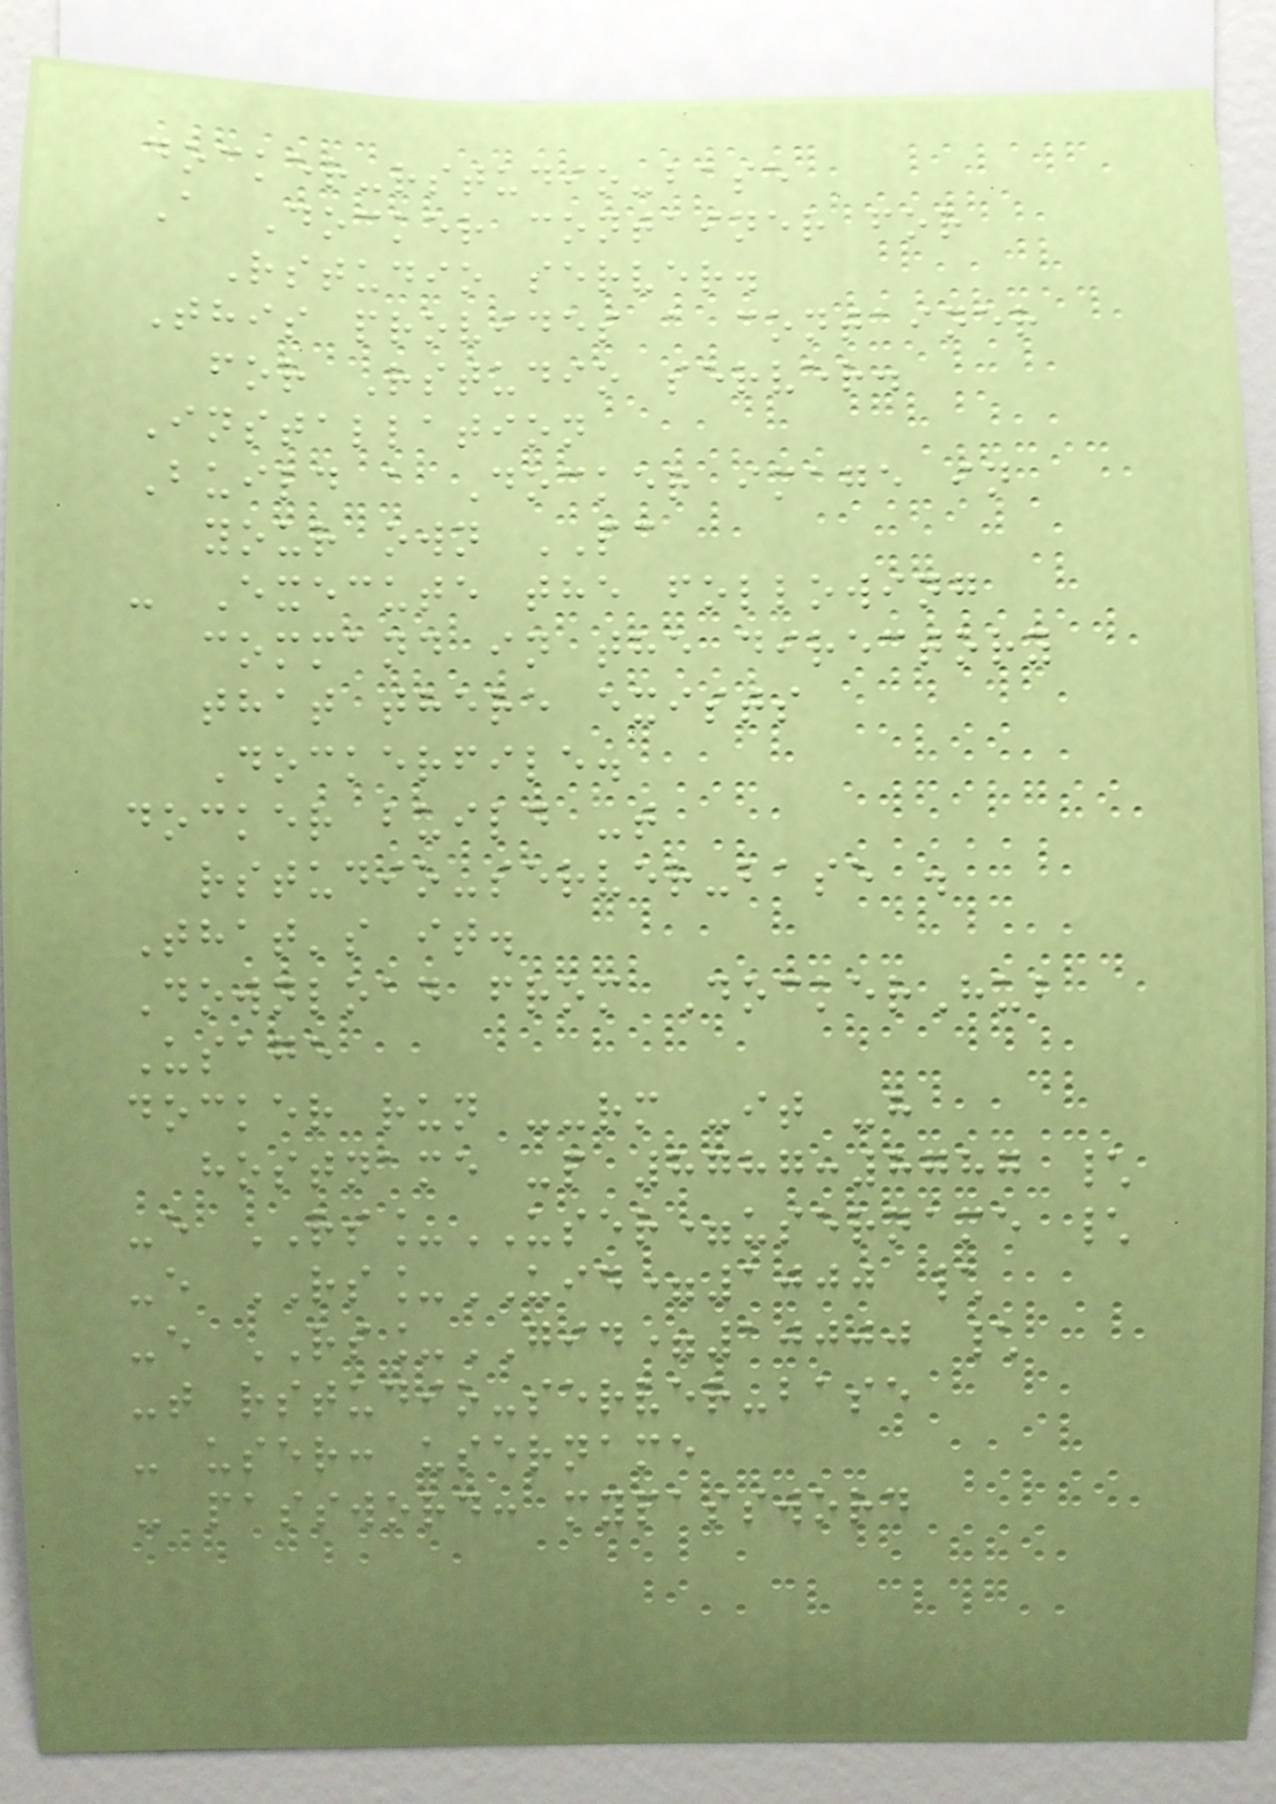docker-rstudio-base
A Docker container for
Rstudio server.
This provides a container
for Rstudio server.
Installation
Build a Docker image in
your own PC
- Execute the following
command in the directory
that there exists
Dockerfile.
docker build -t
rstudio-server-base .
That's it.
Download from DockerHub
Usage
docker run --rm -it -h
hostname -p 8787:8787 \
-e RS_USER=username \
-e RS_UID=1000 \
-e RS_GID=10000 \
-t rstudio-server-base
- user: username
- password: mypassword
